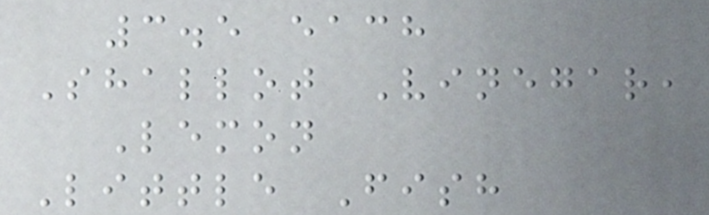3.5 each
Shallot Vinegar,
Lemon
Little Fish
